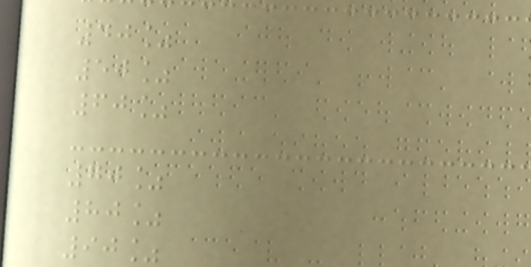40%
50%
60%
70%
80%
90%
